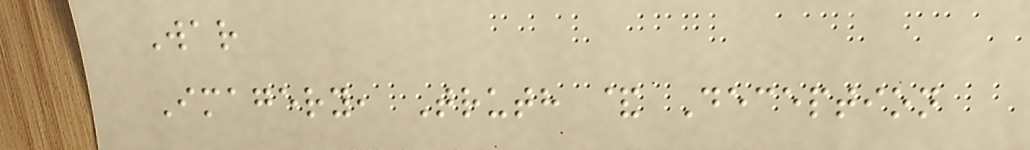War
Imagery, Truth & Deception
